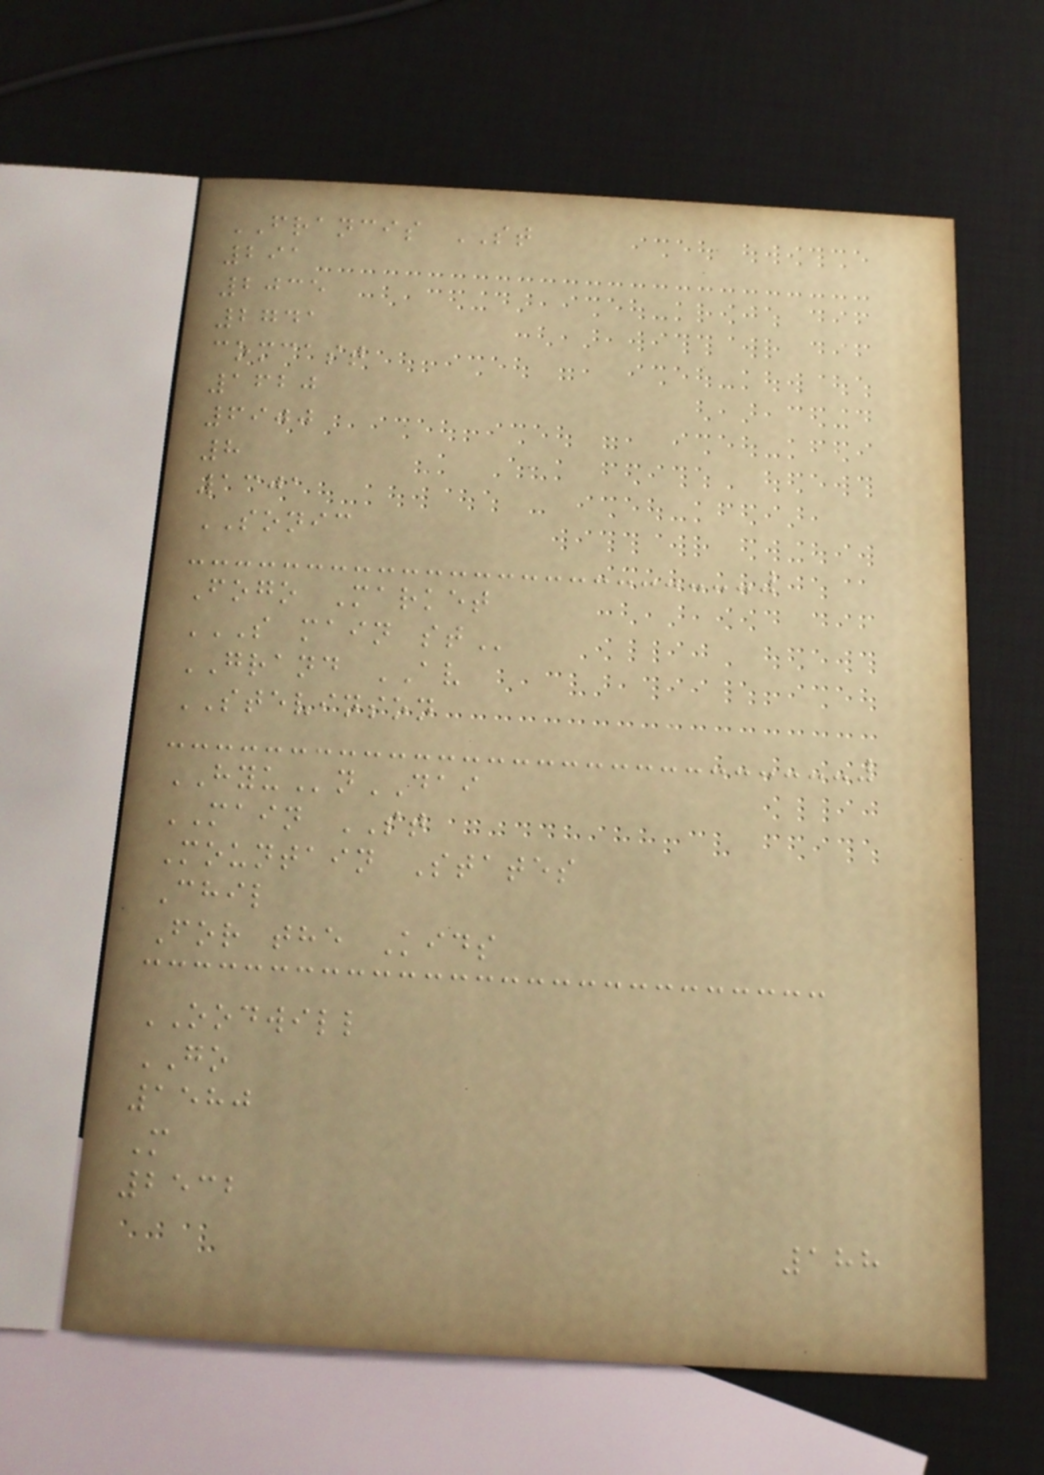FRANCIS ST
291
2035
2741
comcast
1620
6900
8
1301
SONIC
Fogo Market
S MAIN ST
GRAND AV
STEVINSON
HYUnDAI
MAIN ST
Mountain States
Chil
For the Kids
OODWILL
GO
1580
M
2532
188
